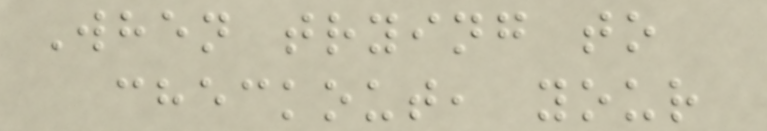When trying to
checkout, your
